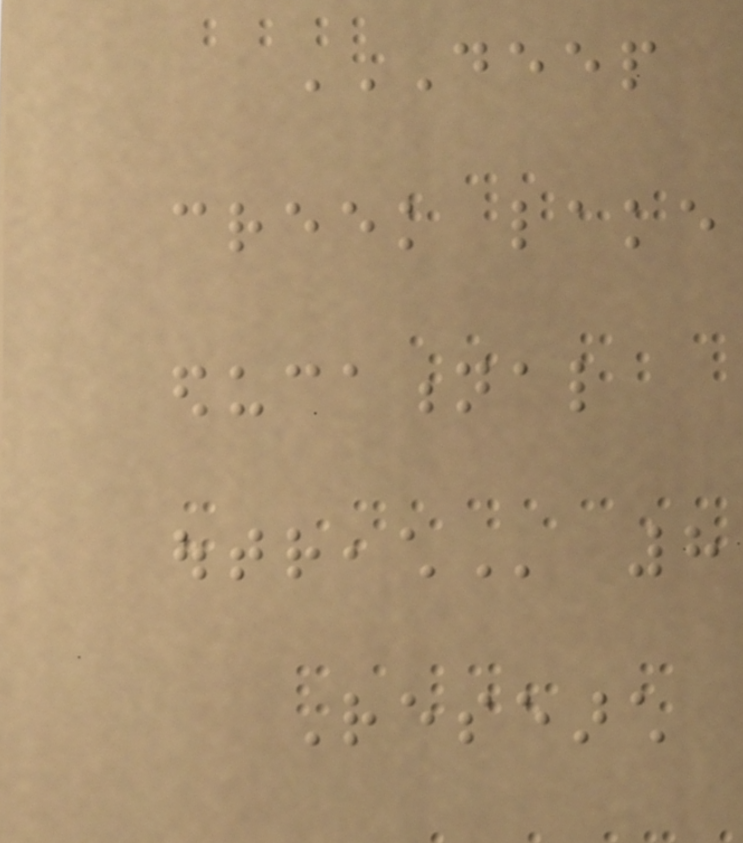DEEP
CREEK LAKE
EDUCATIONAL
OUTREACH 8
Research
